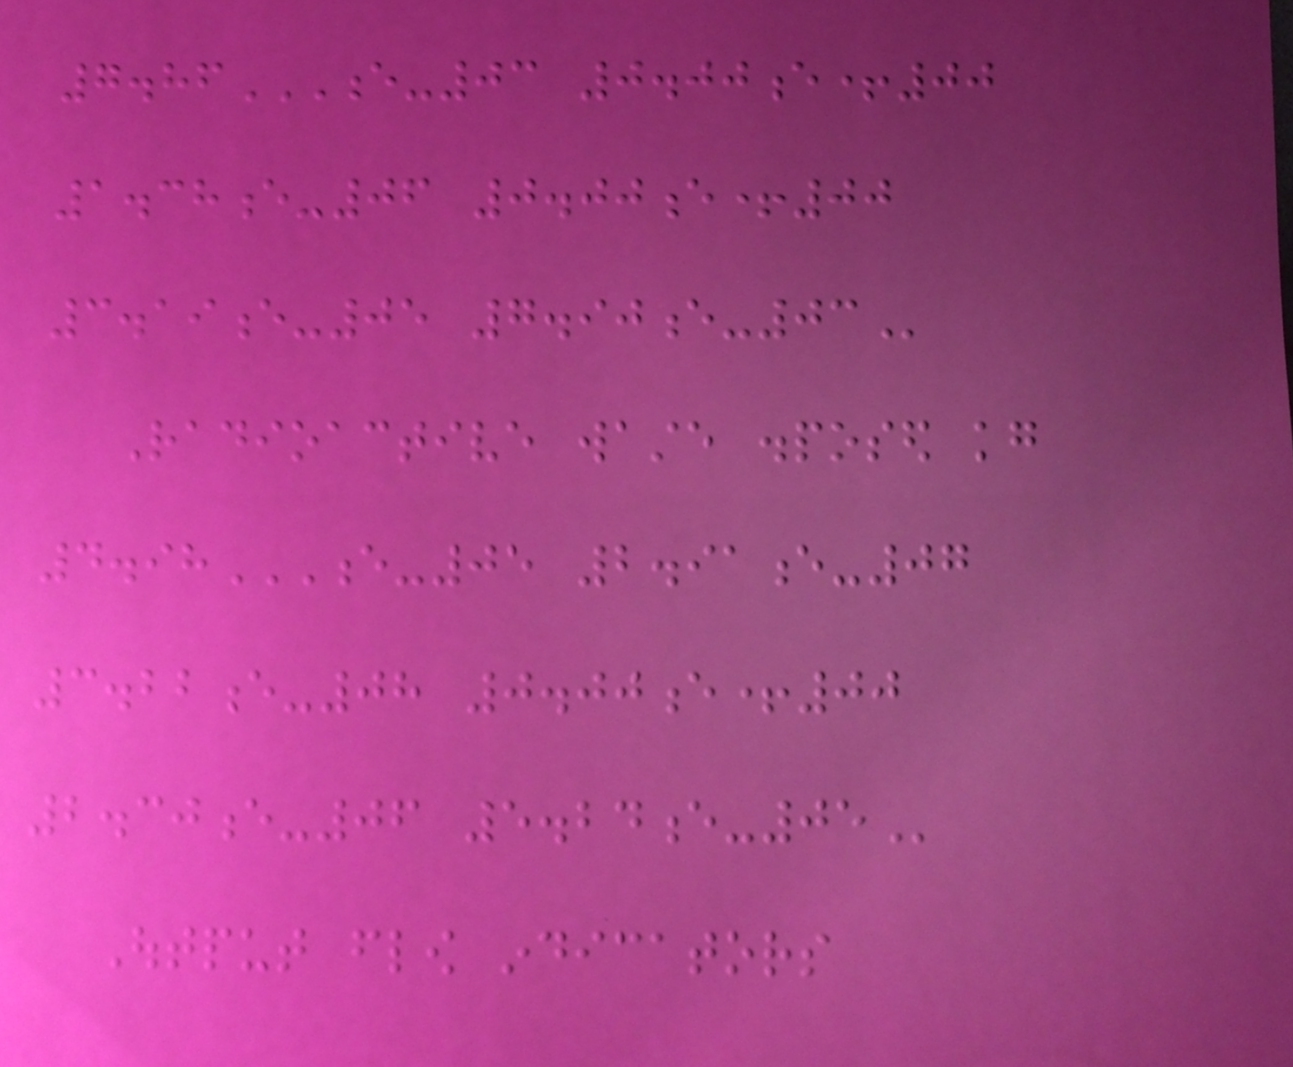7.86E-03 0.00E+00
1.38E-06 0.00E+00
3.19E-05 7.90E-03
Radioactive waste disposed kg
4.98E-05 2.91E-07
3.22E-08 0.00E+00
2.30E-06 5.24E-05
Output flow indicators
